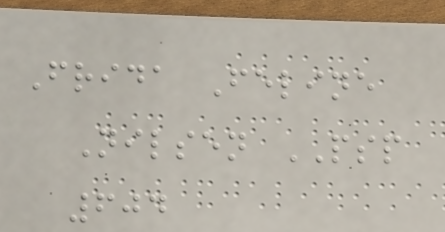Frida Feline
Nilsen PSP
604
